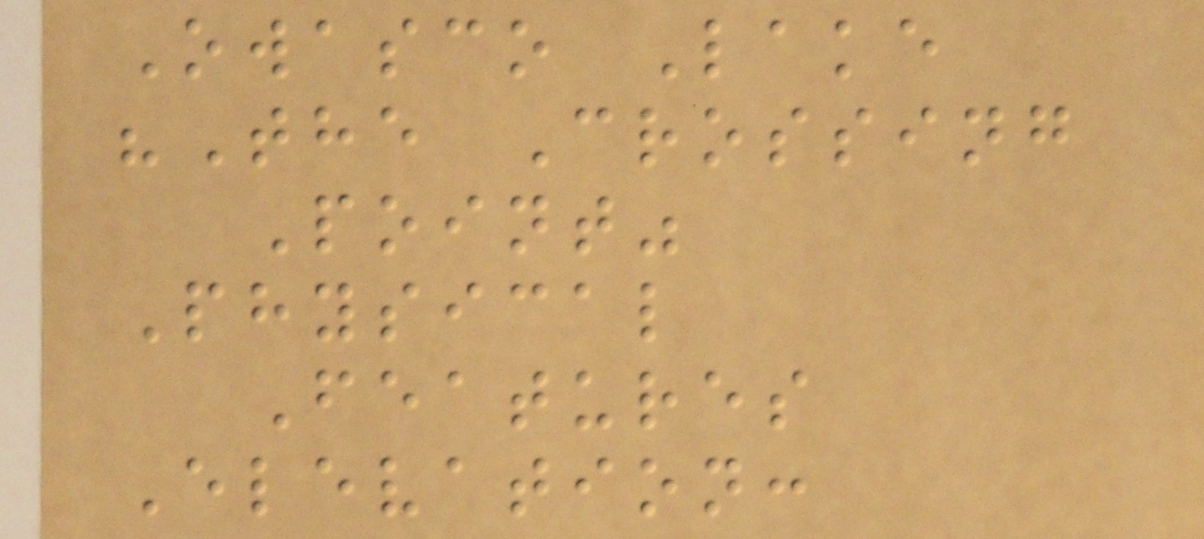Owasco Lake
"The Crossing
Point"
Physical
Features
Elevation:
